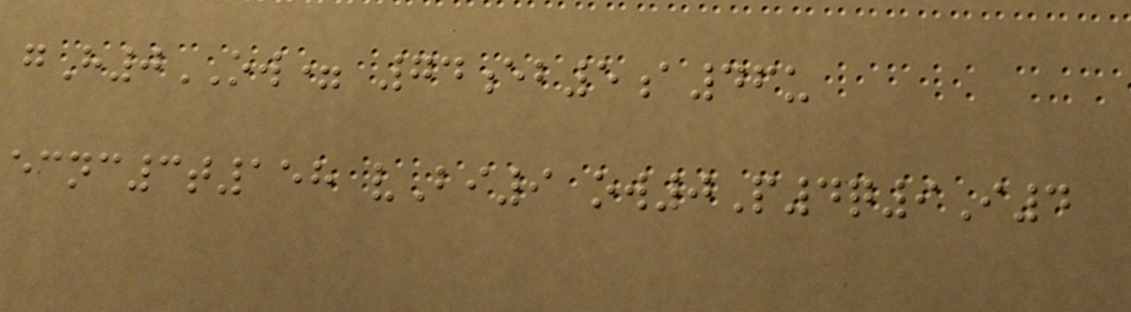gH0OW= 74eb5a46u
ecnc3t158 vBi9 ow0P4q9I4
